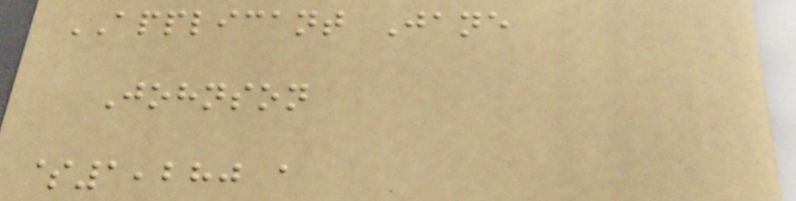APPLICANT Jane
Johnson
$1,280 a
